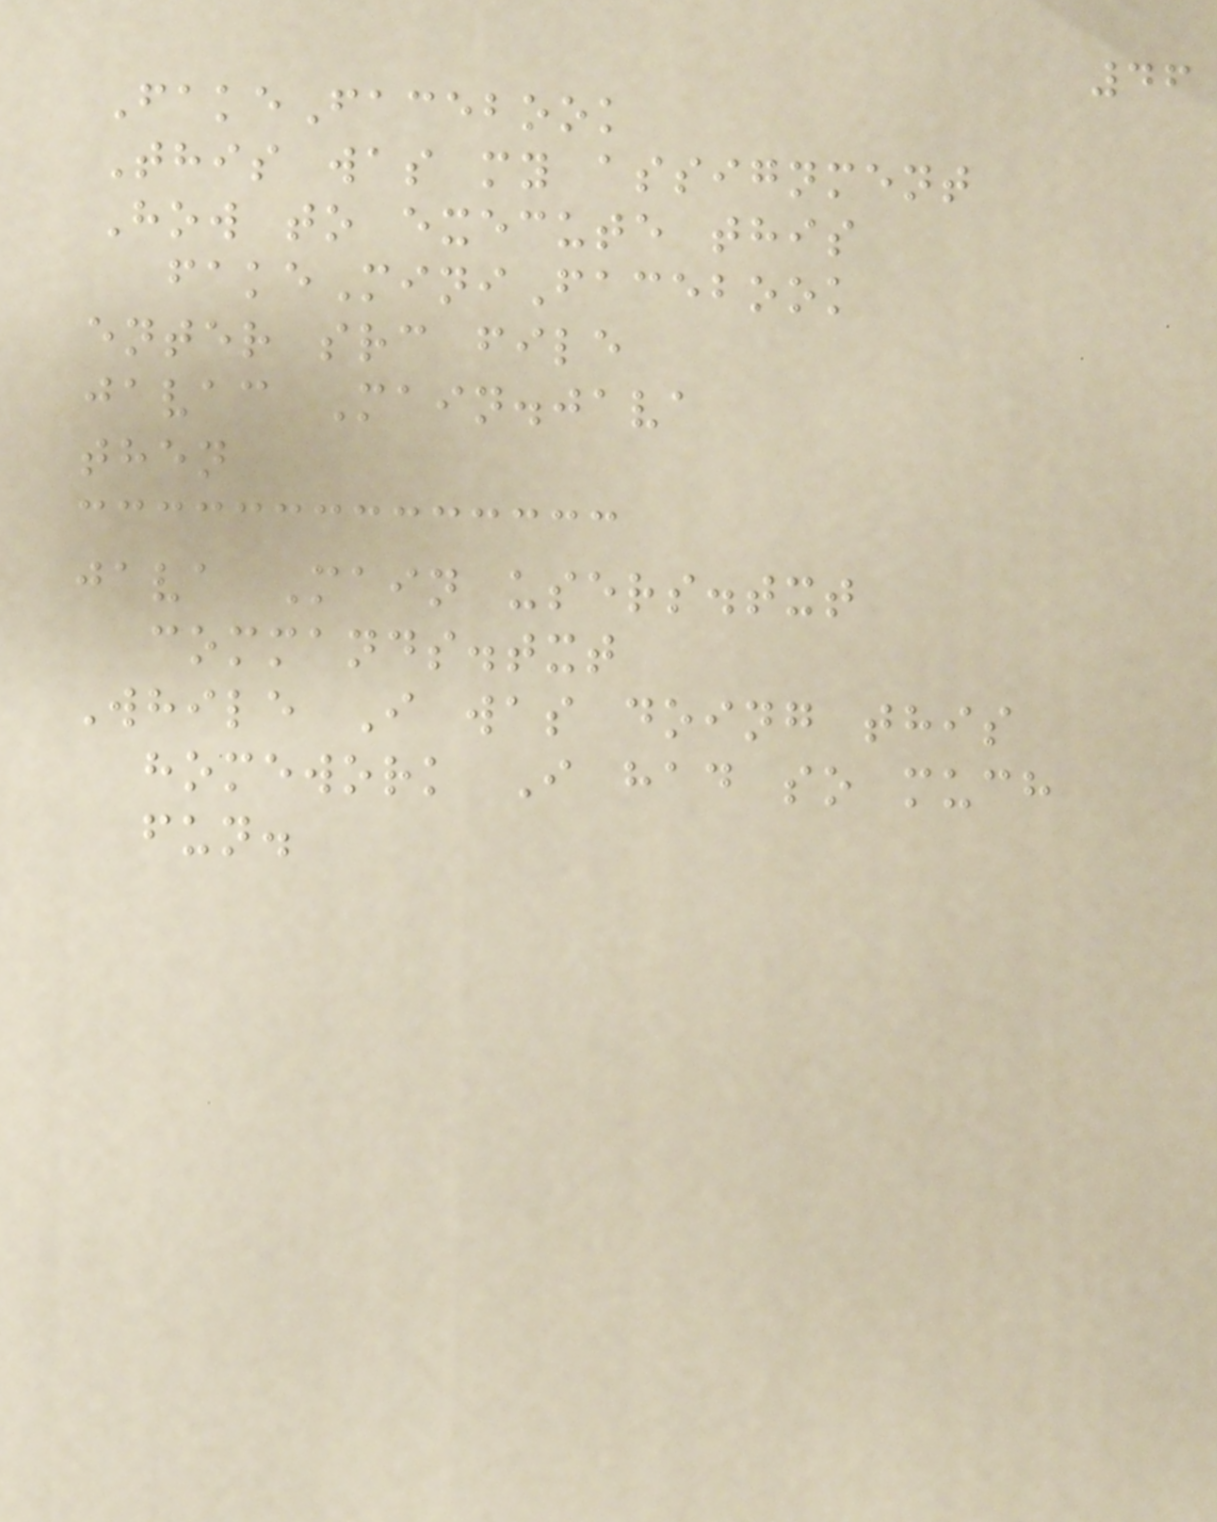46
FakeFacebook
This was my assignment
How to execute this
fakeMiniFacebook
enter src file
javac Main.java
then
java Main users.txt
commands.txt
While I was doing this
homework I had so much
fun.
